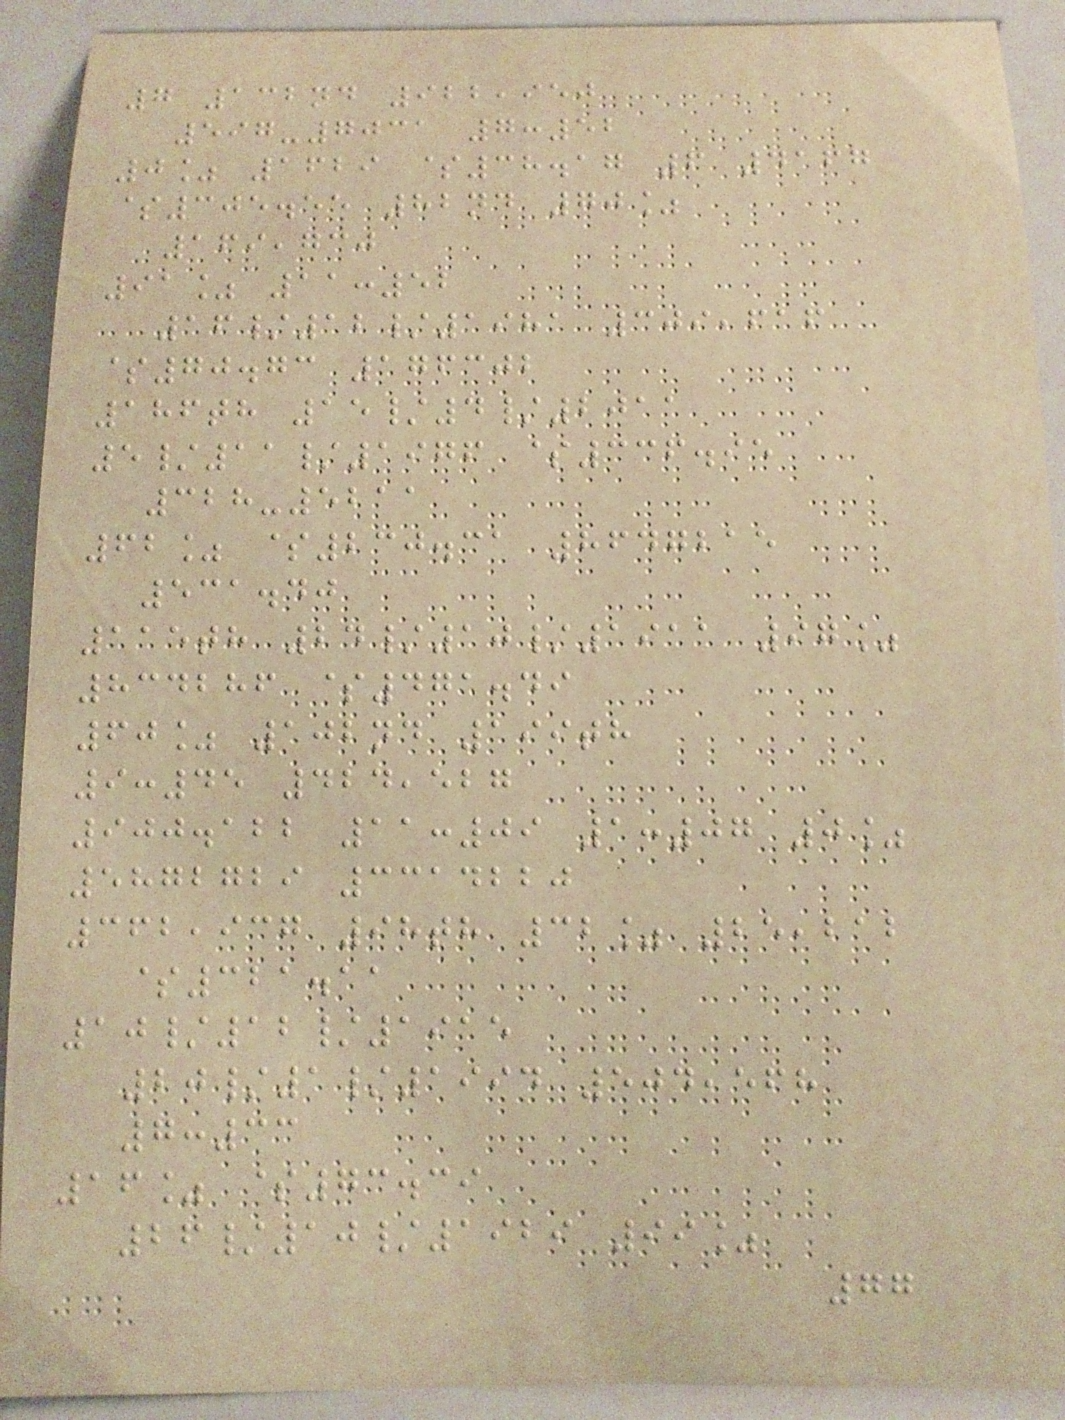7 132nd 922,950
597-7031 7:52
0% 1629 $38.17 6 4167
$305.55 82nd 70%
169,730
91% 11:52
16/12/1981 309,616
$70.73 176302
186th 15/4/2011
5/11/1976 $336.95
328-5211
62% $230.31 8647215
531.40
115th 24/10/1911 97%
834286 $471.49
60% 102nd 199th
9:45 424,527
900.122 11:09 1:07 0%
5872729 3314220
362,937 98th 32% 25,212
$321.11
10/12/1915
20/1/1994 504,568
7:33
16% $73.39
26/10/1929 99%
77
